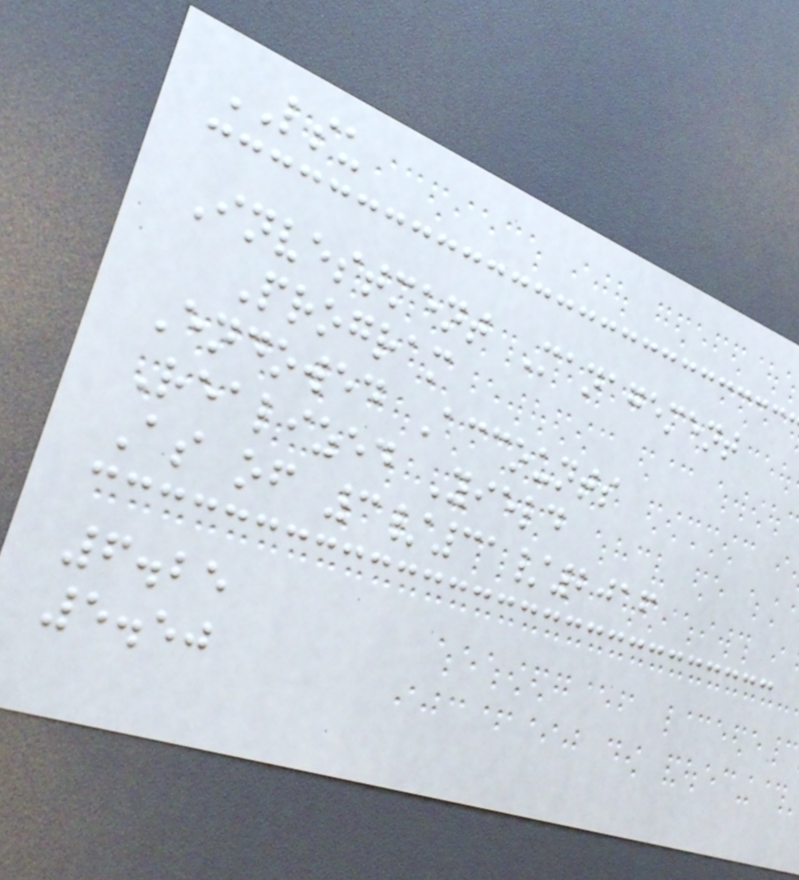LSU
Investment Management
Program
Endowed Accounts
Realized Yield
As of 3/31/2016
6.25
5.50
